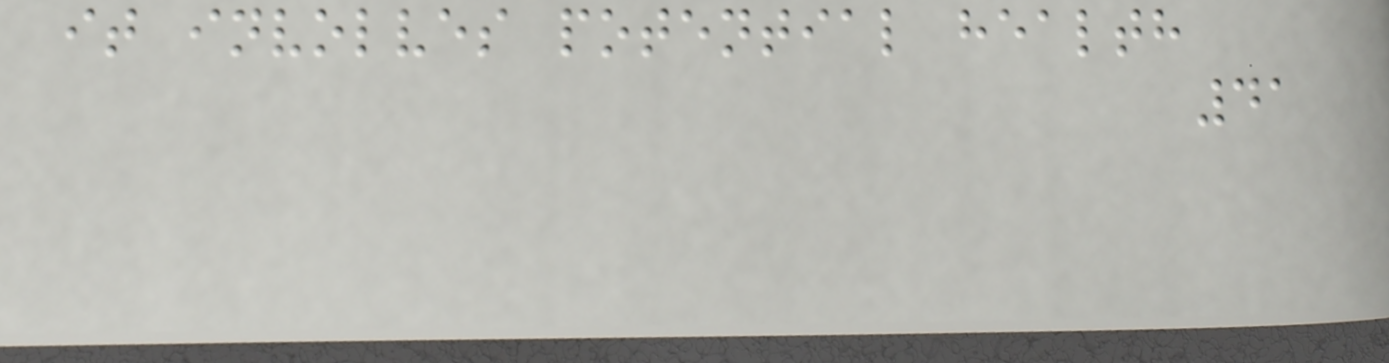it involves potential health
41
